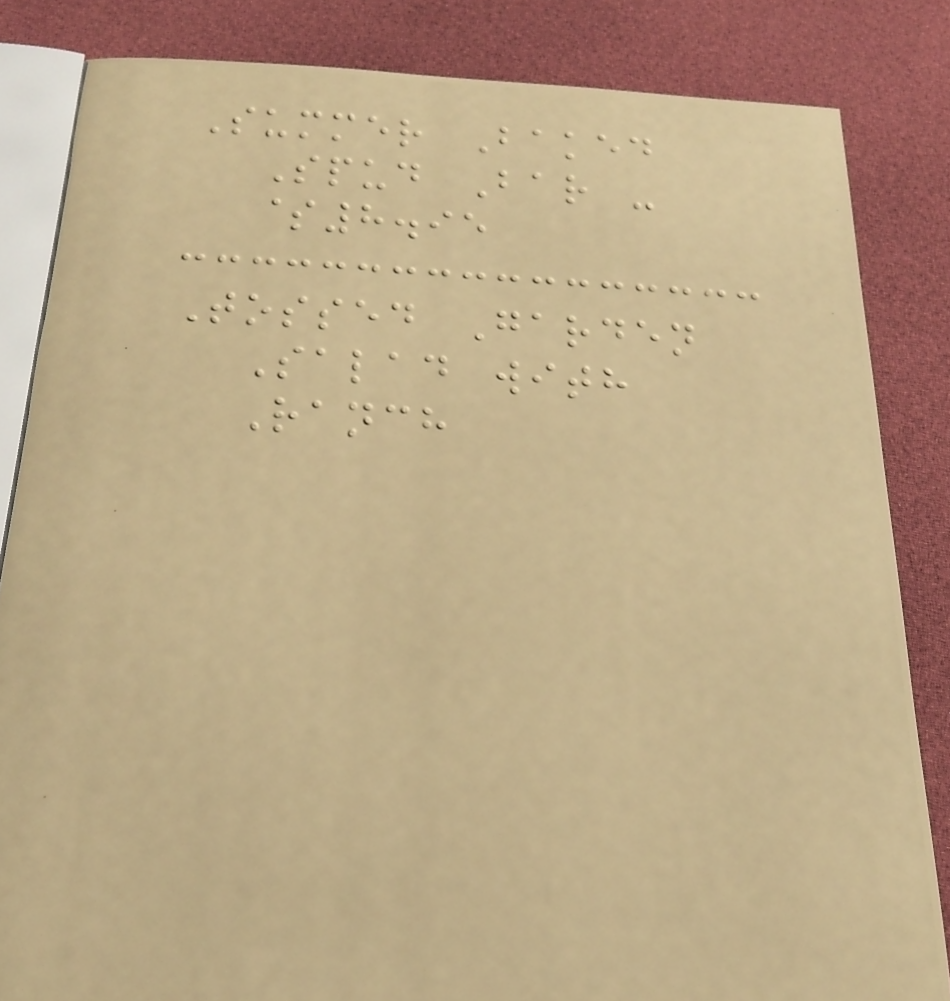Summer Baked
Spud Bar -
$8.95
Tossed Garden
Salad with
Ranch
